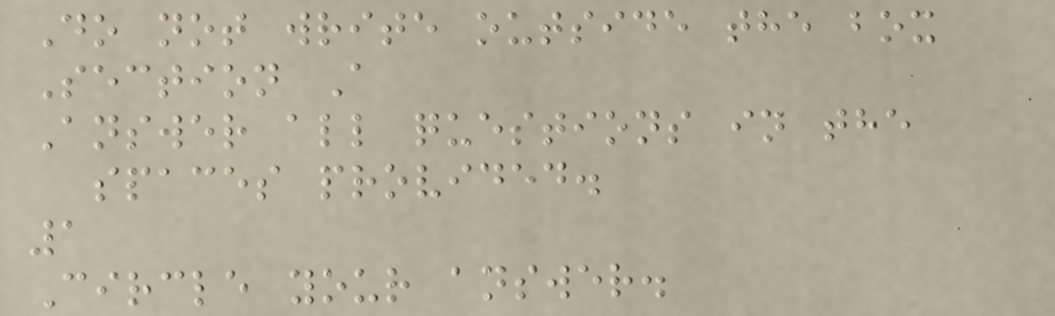Do not write outside the box
Section A
Answer all questions in the
spaces provided.
1
Circle your answer.
